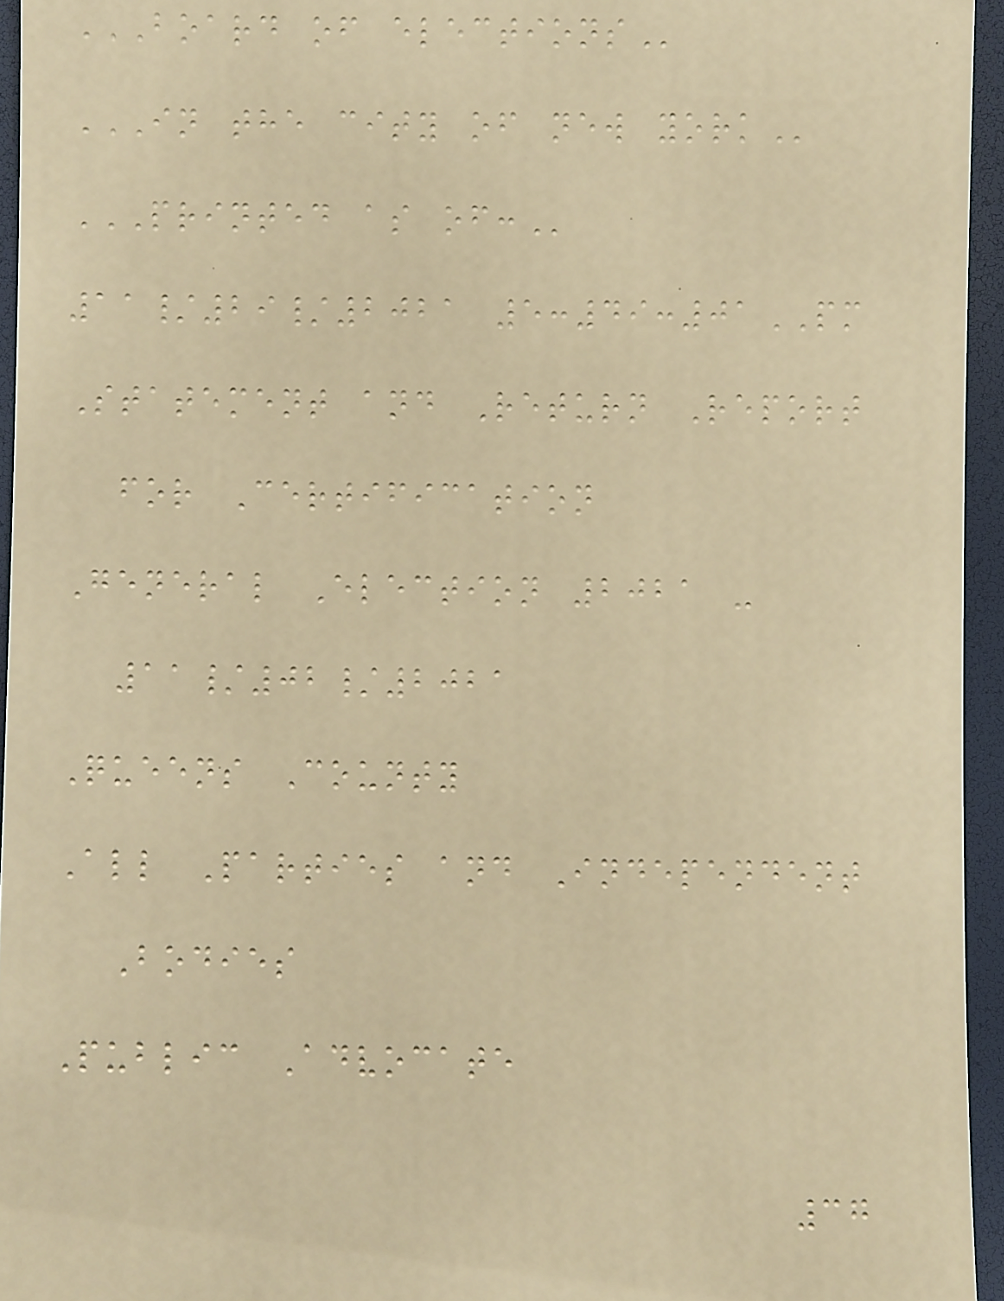BOARD OF ELECTIONS
IN THE CITY OF NEW YORK
PRINTED AS OF:
11/29/2021 5:49:01PM
Statement and Return Report
for Certification
General Election 2021 -
11/02/2021
Queens County
All Parties and Independent
Bodies
Public Advocate
37
